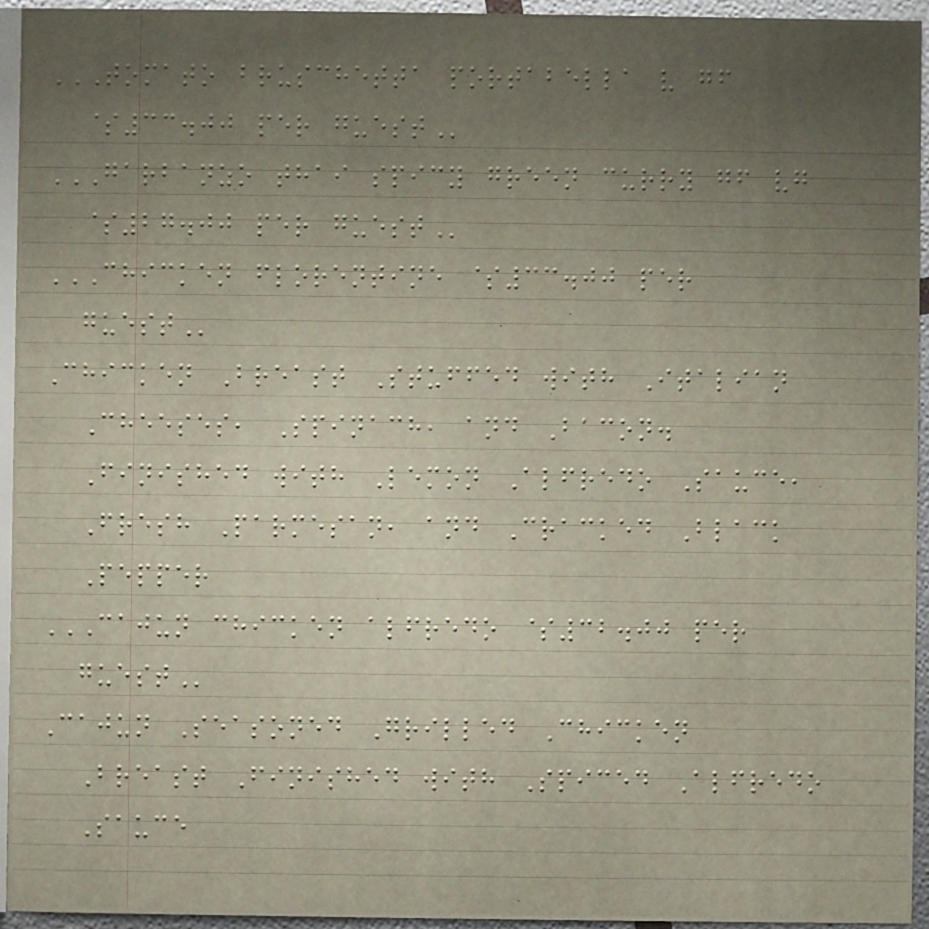TOMATO BRUSCHETTA PORTABELLA V GF
$33.00 PER GUEST
GARBANZO THAI SPICY GREEN CURRY GF VG
$27.00 PER GUEST
CHICKEN FLORENTINE $33.00 PER
GUEST
Chicken Breast Stuffed with Italian
Cheeses, Spinach, and Bacon.
Finished with Lemon Alfredo Sauce,
Fresh Parmesan, and Cracked Black
Pepper
CAJUN CHICKEN ALFREDO $32.00 PER
GUEST
Cajun Seasoned Grilled Chicken
Breast Finished with Spiced Alfredo
Sauce
